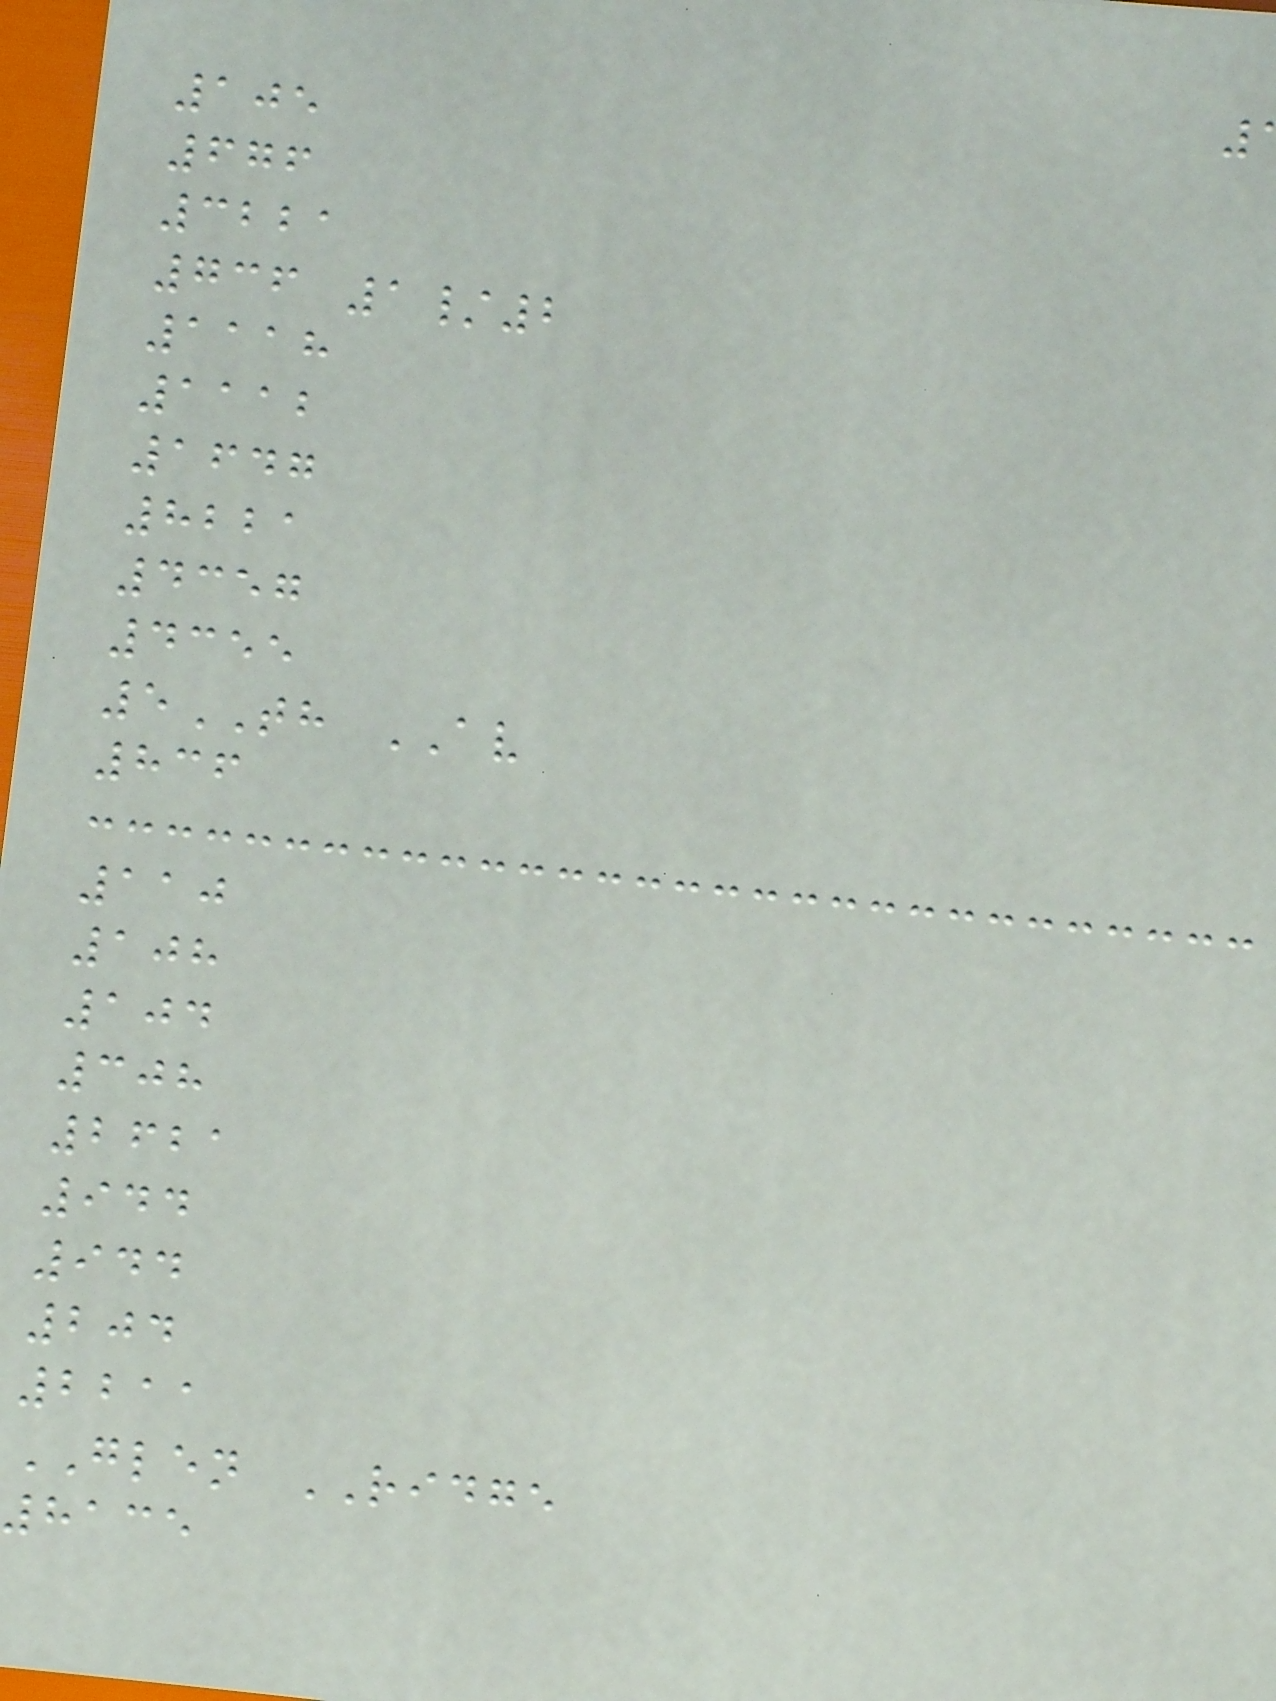105
676
3221
736 1/2
1118
1112
1647
8221
4357
4355
5TH AV
836
110
108
104
308
2621
944
944
204
2211
GLEN RIDGE
8135
